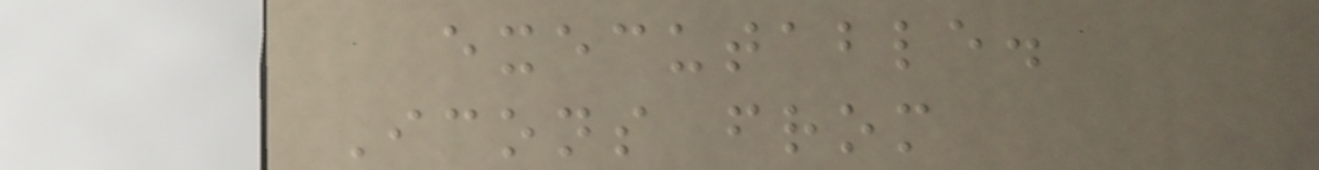executable.
Icons from
